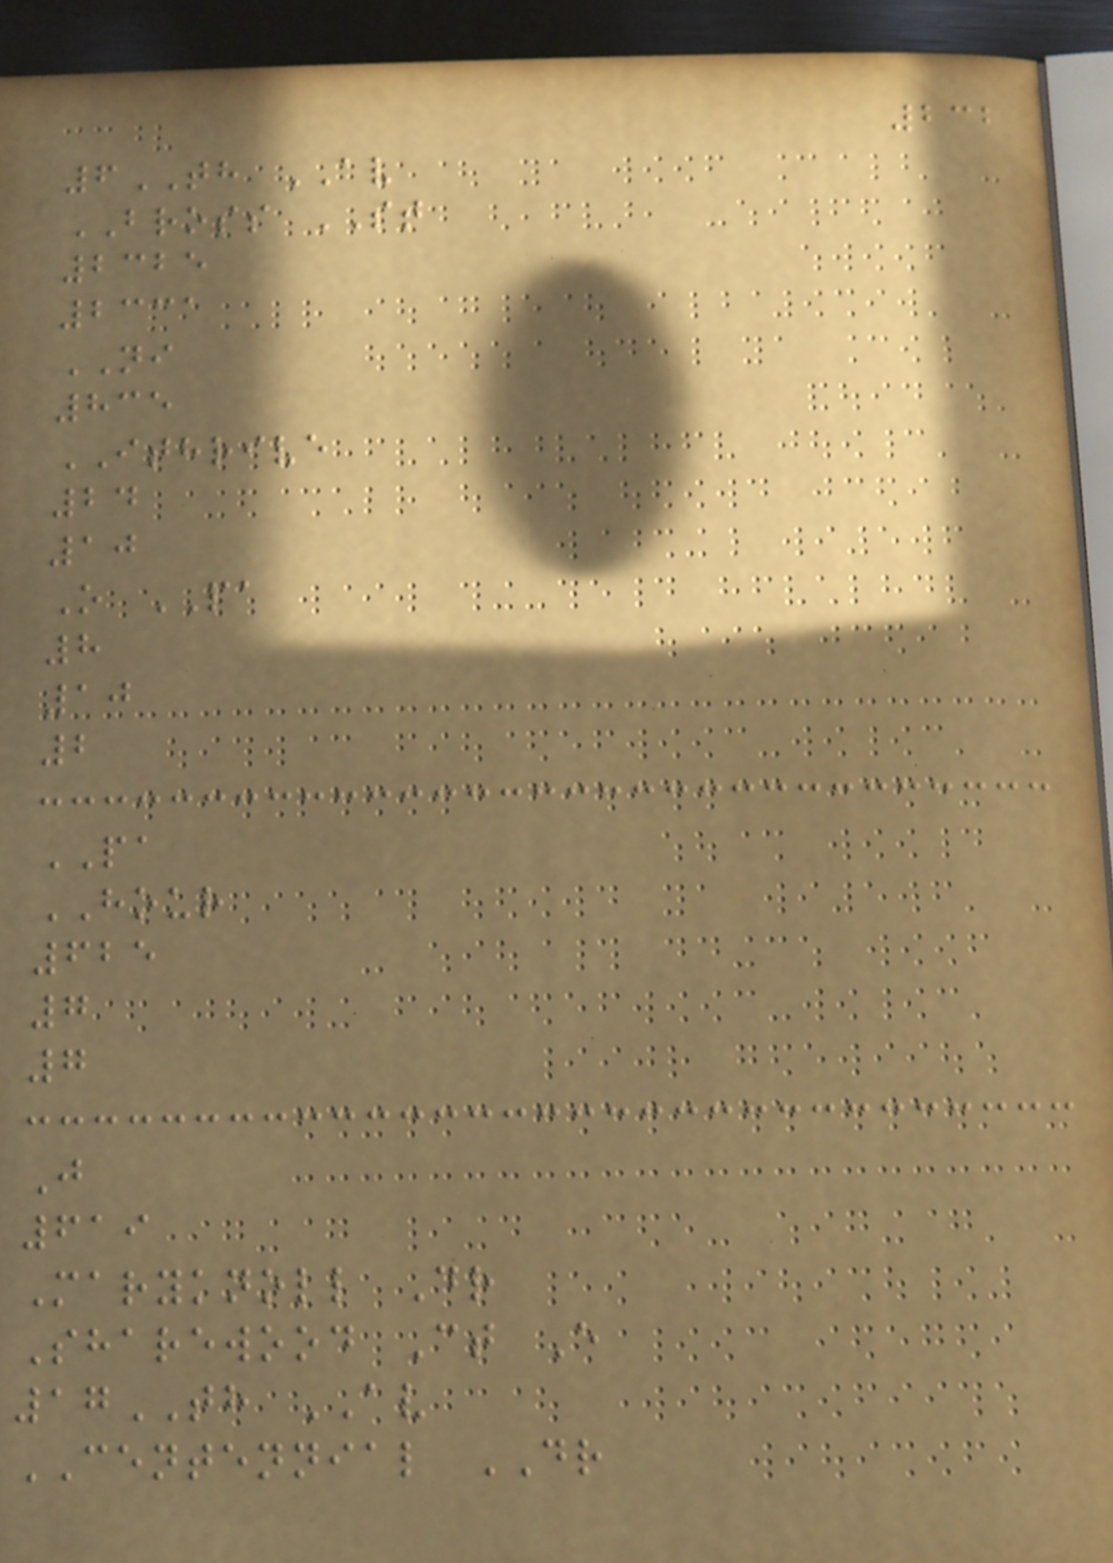232
6TH AV
BROSS ST
2325
2331
NI
835
ITHRIVE
24
10
O PA
8
10
2
PA
HOUR
625
7
7
J
619
Maryknoll Dr
Sharewood Ct E
17TH AV
CENTENNIAL DR
